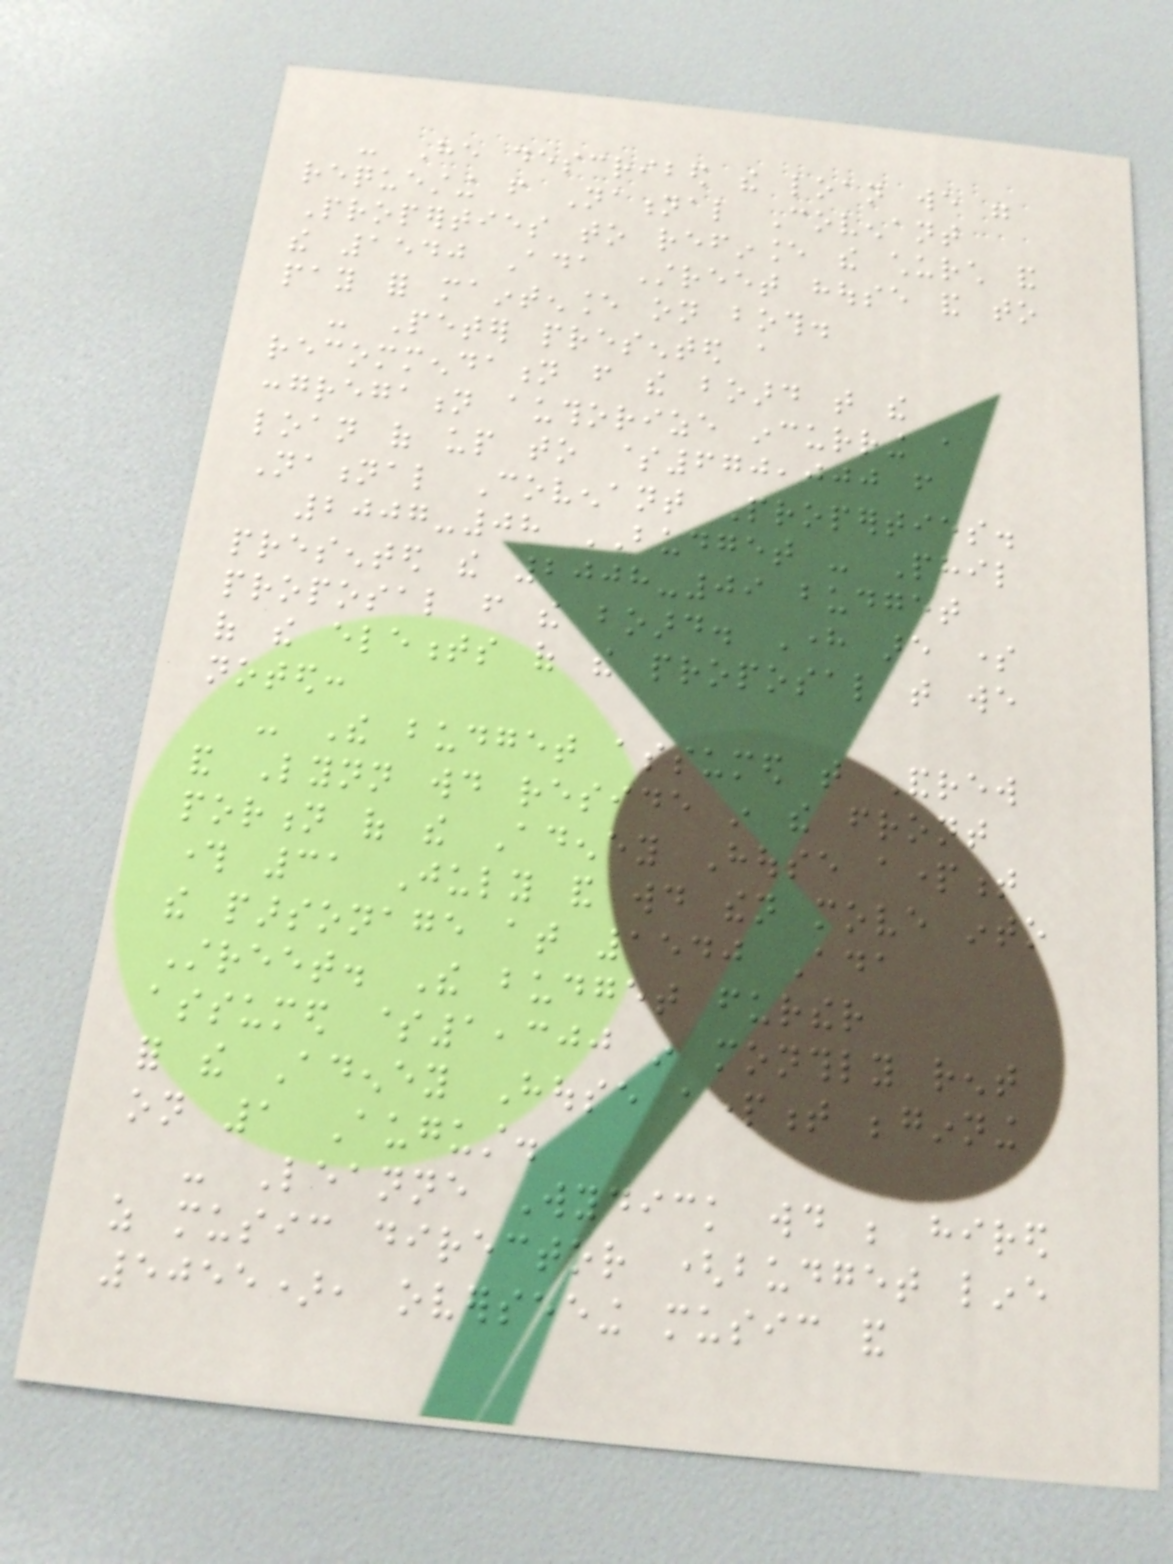- He described the loan we were
requesting from National Covenant
Properties to refinance the church and
the 1540 Ada Street house and to
pay for maintenance on both.
- Peter presented a
recommendation from the board that the
congregation authorize incurring a
loan of up to $670,000 from
National Covenant Properties.
2007-08 BUDGET - Phil
presented the 2008-09 budget
proposal from the board. Here are some
of the elements of the proposal that we
noted:
- The budget assumed that Andrew
and Lynn would reside in the front
portion of the Adeney House apartment
through 31 July and would then move into
the parsonage at 1540 Ada
Street. The budget further
assumed $1,300 in monthly rent
for the Adeney House apartment beginning
on 1 August.
- Leanne Wydick would be hired
as music director (budget line
5055), overseeing music and
